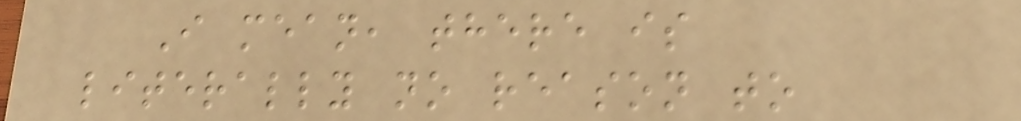I mean, there is
literally no reason to
